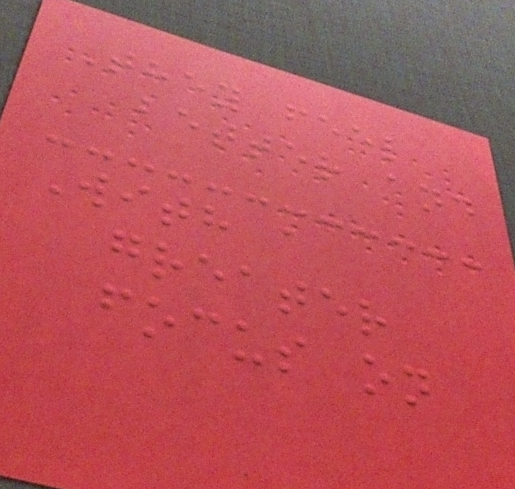They feel
better and
With a
greater
focus on
